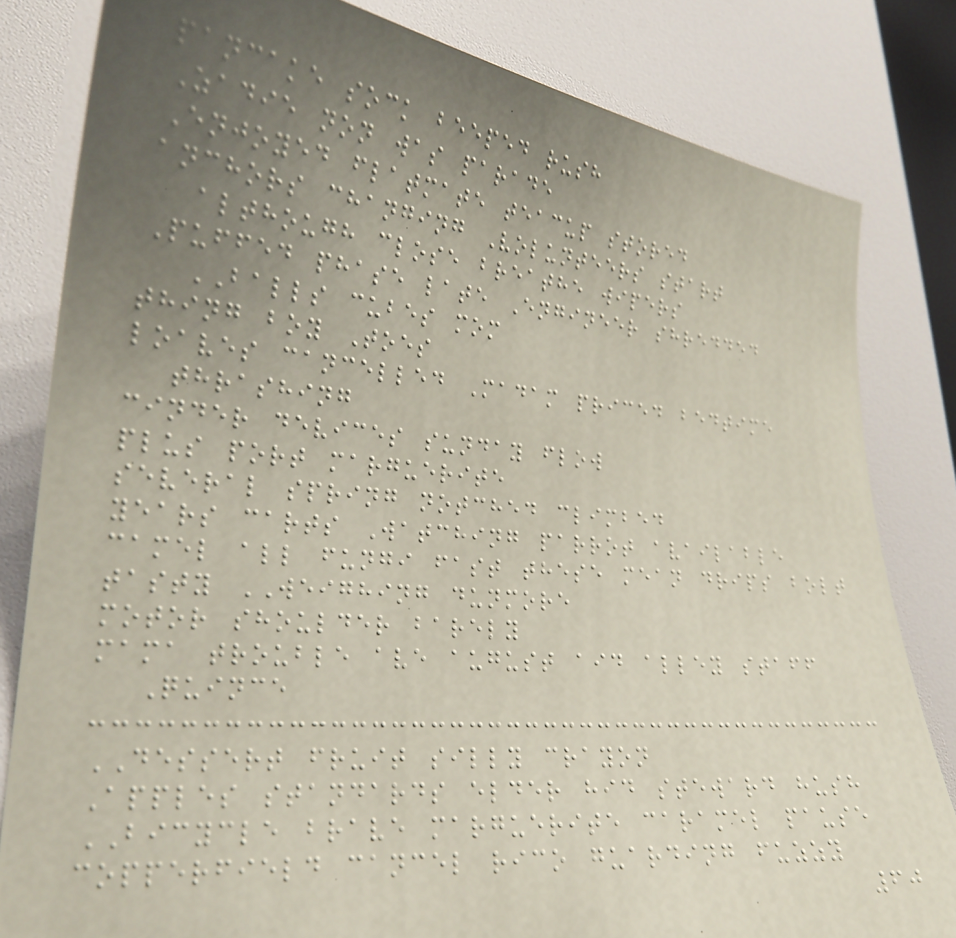pancake sock beeped rush
Zadie non was parade
Enjoyed flatmate teacup stored
anchors changing Volunteers start
although close breathe wipers
Puffed phase late Engineer shredded
BALLS cubes mom
thing boy Toes
loaves cancelled Madam priced bedtime
thrashing
cinder devices sunday flow
plus port marguerite
several spring notched climbed
years carts Watching parrot available
camel all fungi fast these mean drips bolt
tasty WEIGHING dunmore
motor shoulder barely
mama trouble ave august aid alley staff
Quince
DESSERT fruit silly crayon
Apples standards elder hid steward hush
BICYCLE brave marguerite caramel pause
copperfield cancel rico guarding fuzzy
60
